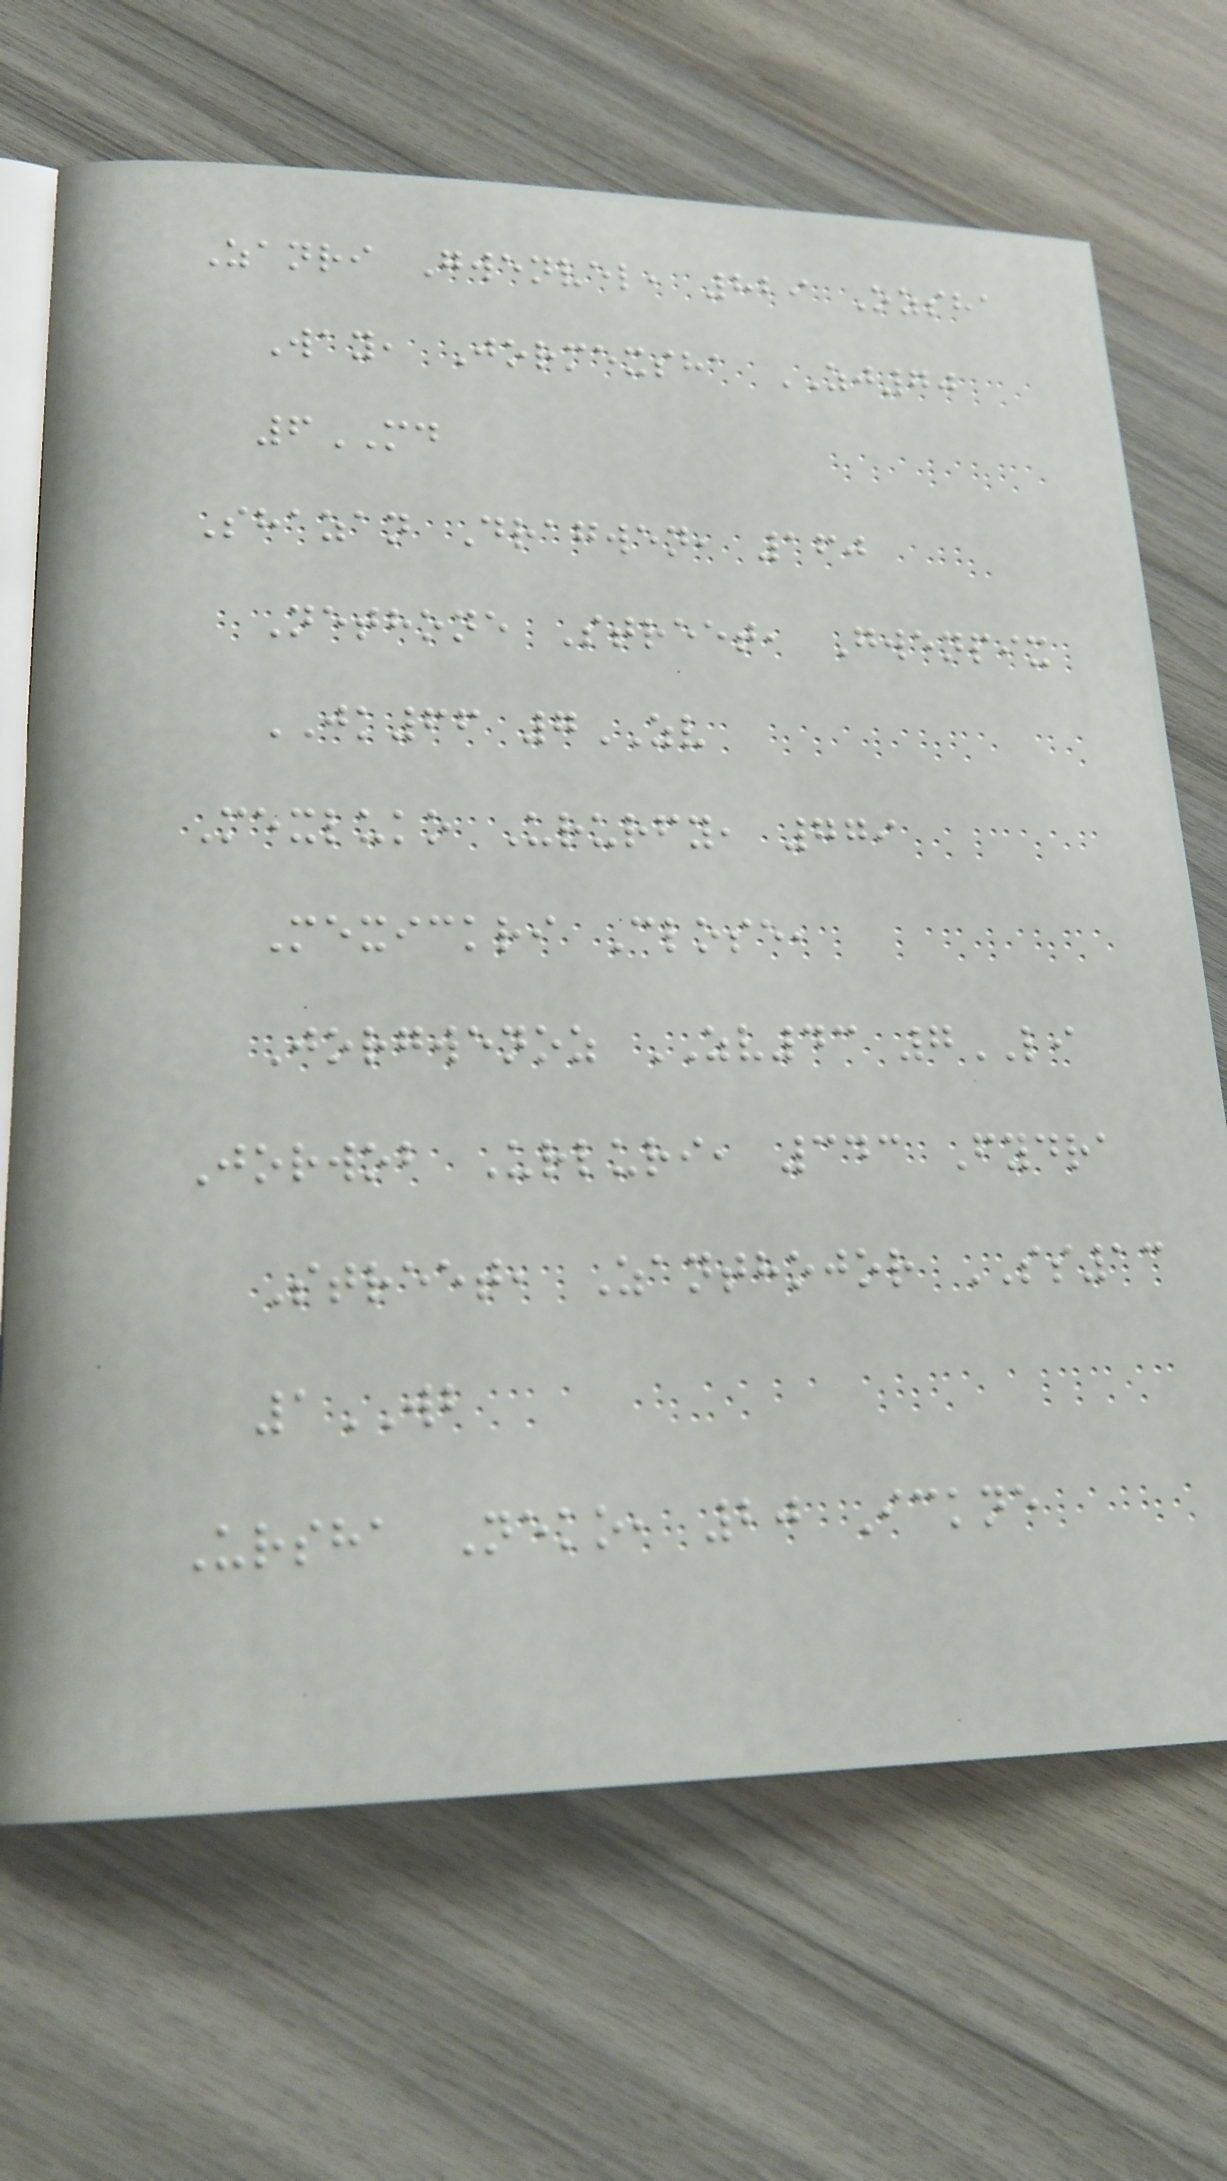Zanri Gwenvel, 829 Ozsha
Way, Jormexsha ZJ70
6MD
Shazan Dragwen, 160
Nethone Street, Gwenpix
JK66 7ZV
Mexluko Ururfy, 779
Mexickri Close,
Jorgwenoz ZV43 7LI
Jorwob Urluri, 343 Fydra
Street, Zanthojor SS13
1WB
Ursha Neko, 20 Ickne
